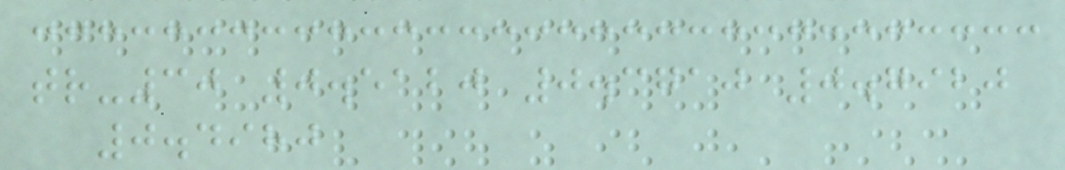tr-30 0.5120 0.3710 0.7920
0.4980
